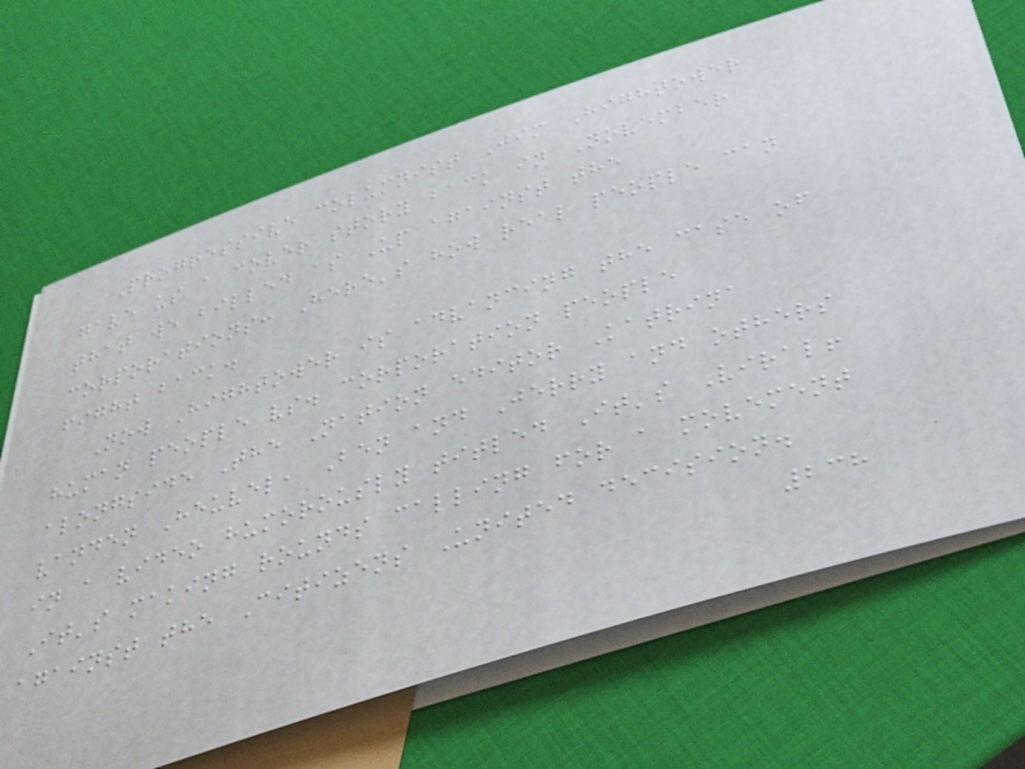Progressive columnist Jim Hightower
gave us a cover story back in November
that we billed as Up against the
corporations: Here's how real people can
fight back.
Now Hightower is advancing the case of
human people vs. corporation people
alongside The Nation editor Katrina
vanden Heuvel, Ben and Jerry and others
in a video humorously titled It's Viral!
It's making rounds calling for a movement
against the Citizens United decision.
238
